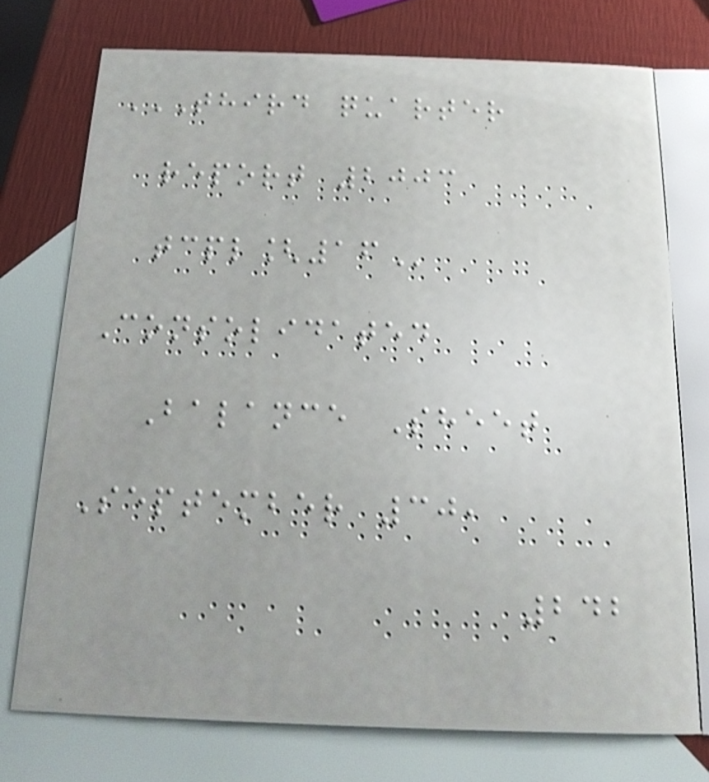THIRD QUARTER
REPORT 2003
TCPL[16
Consolidated
Balance Sheet
September 30,
242
